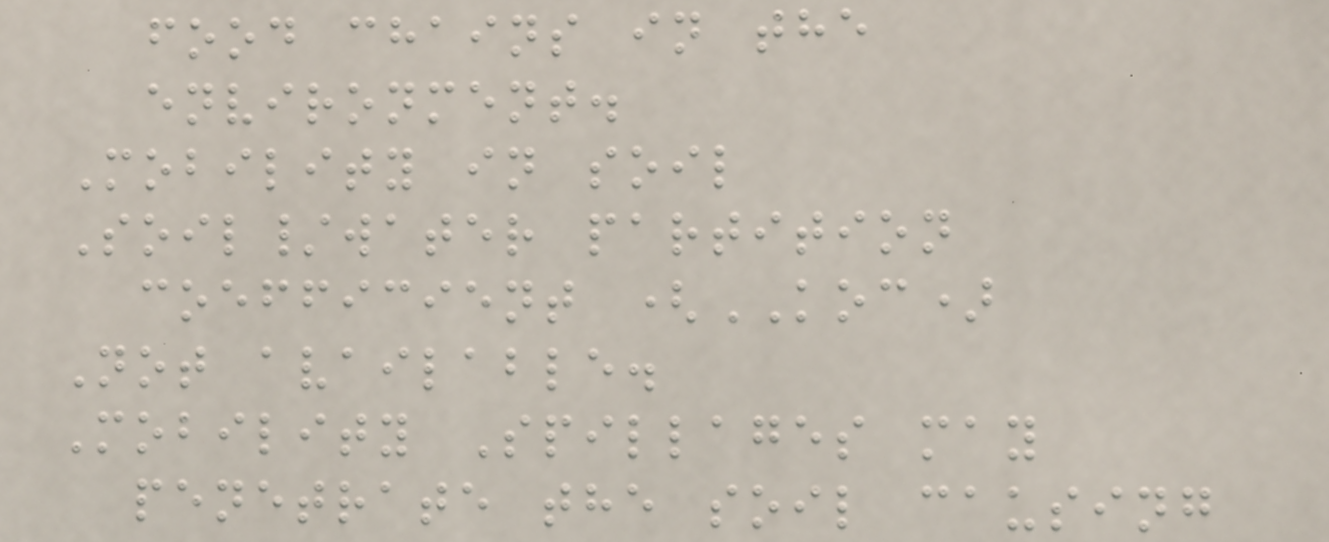food chains in the
environment.
Mobility in soil
Soil/water partition
coefficient (KOC)
Not available.
Mobility Spillages may
penetrate the soil causing
